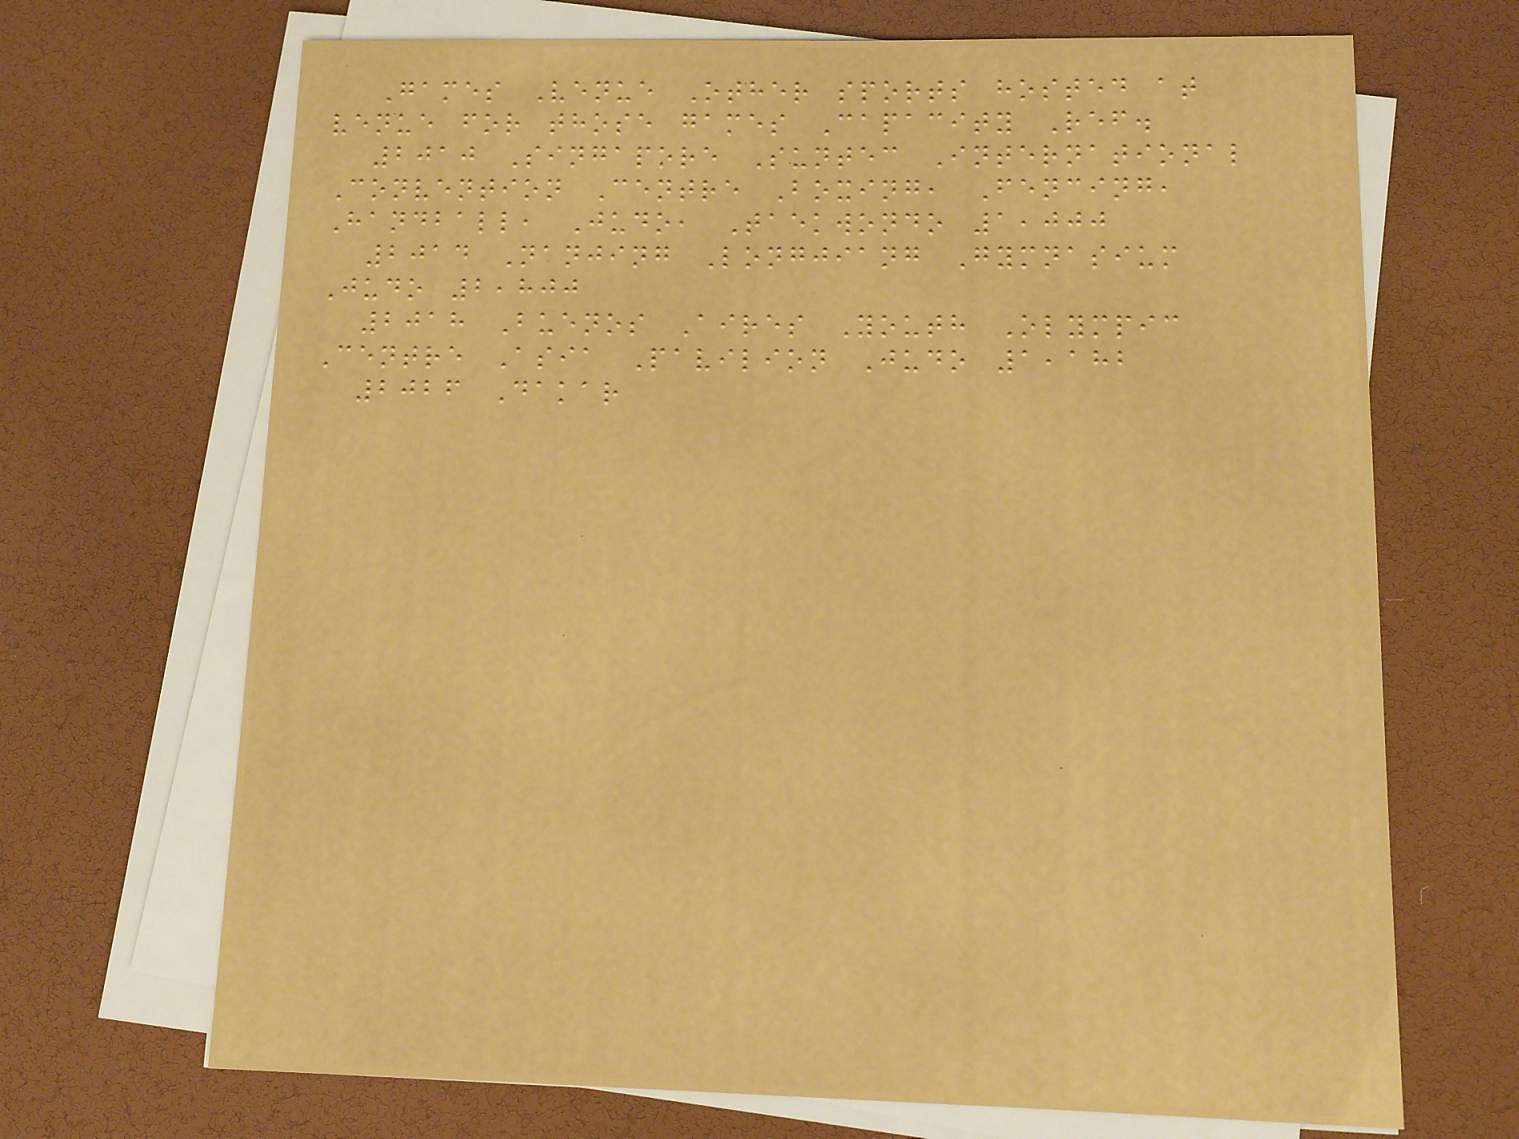Games Venue Other sports hosted at
venue for those games Capacity Ref.
2010 Singapore Suntec International
Convention Centre Boxing, Fencing,
Handball, Judo, Taekwondo 1,000
2014 Nanjing Longjiang Gymnasium
Judo 2,800
2018 Buenos Aires Youth Olympic
Centre Asia Pavilion Judo 1,182
2026 Dakar
